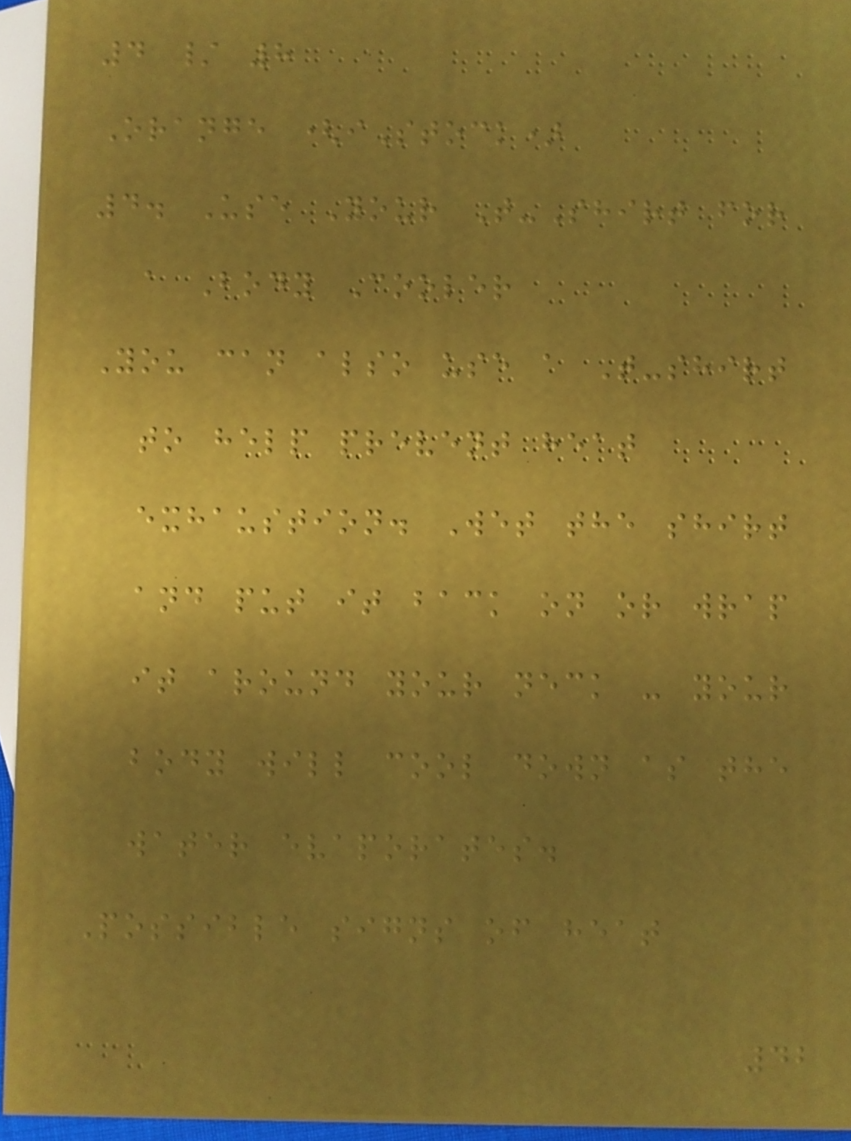4 / 8
Orange (iStock)
4. Use Your T-Shirt for
a Body Cooler
You can also use a T-shirt
to help prevent heat
exhaustion. Wet the shirt
and put it back on or wrap
it around your neck - your
body will cool down as the
water evaporates.
Possible signs of heat
42
